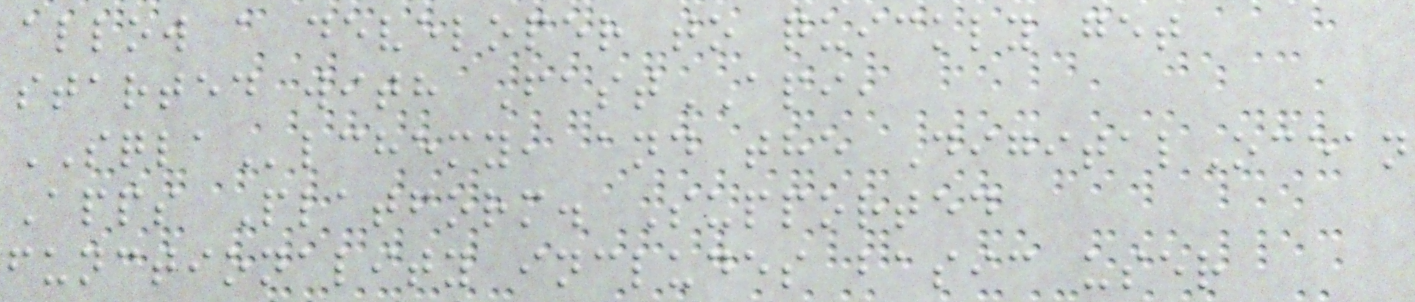allow a developer to quickly get
started with FastAPI,
SQLAlchemy, and the DigitalOcean
Apps Platform. Supported
functionality includes basic user
